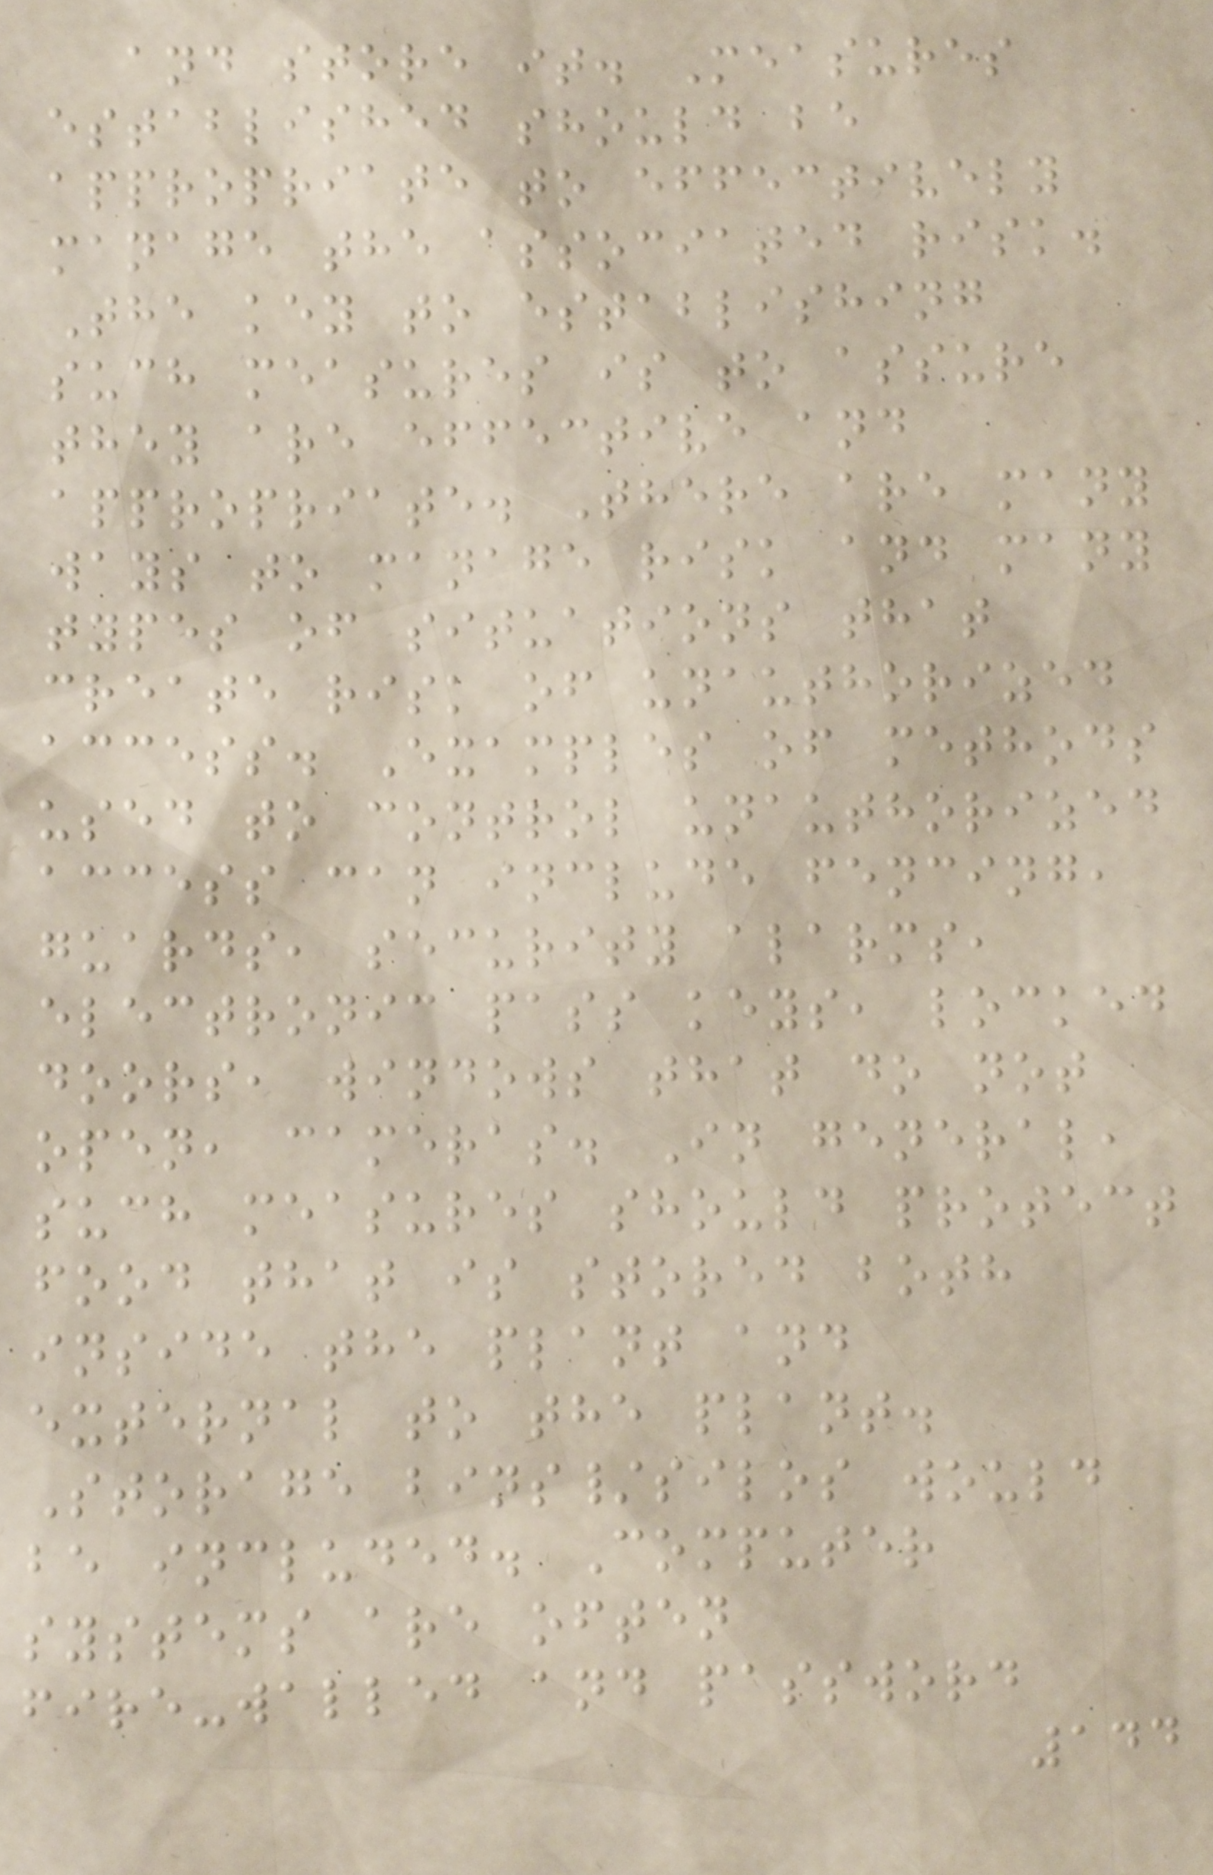and store it. Measures
established should be
appropriate to effectively
manage the associated risk.
The key to establishing
such measures is to assure
they are effective and
appropriate. There are many
ways to manage risk and many
types of situations that
create risk of unauthorized
access. Examples of methods
used to control unauthorized
access can include fencing,
guards, security alarms,
electronic pass keys, locked
doors, windows that do not
open, cameras. In general,
such measures should protect
food that is stored both
inside the plant and
external to the plant.
Storage bins/silos would
be included. Computer
systems are often
fire-walled and password
144
